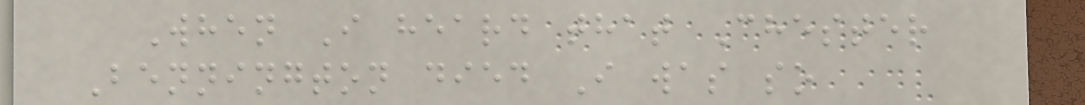When I heard that Chester
Bennington died I was so
